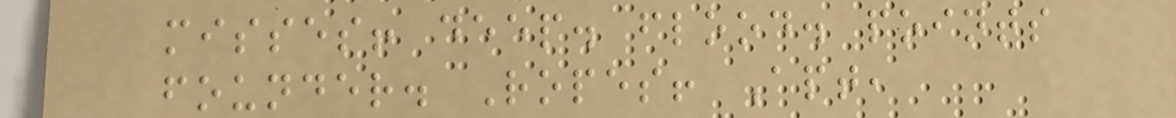misses! deep. flood. points
founder. Ropes! Apt,
